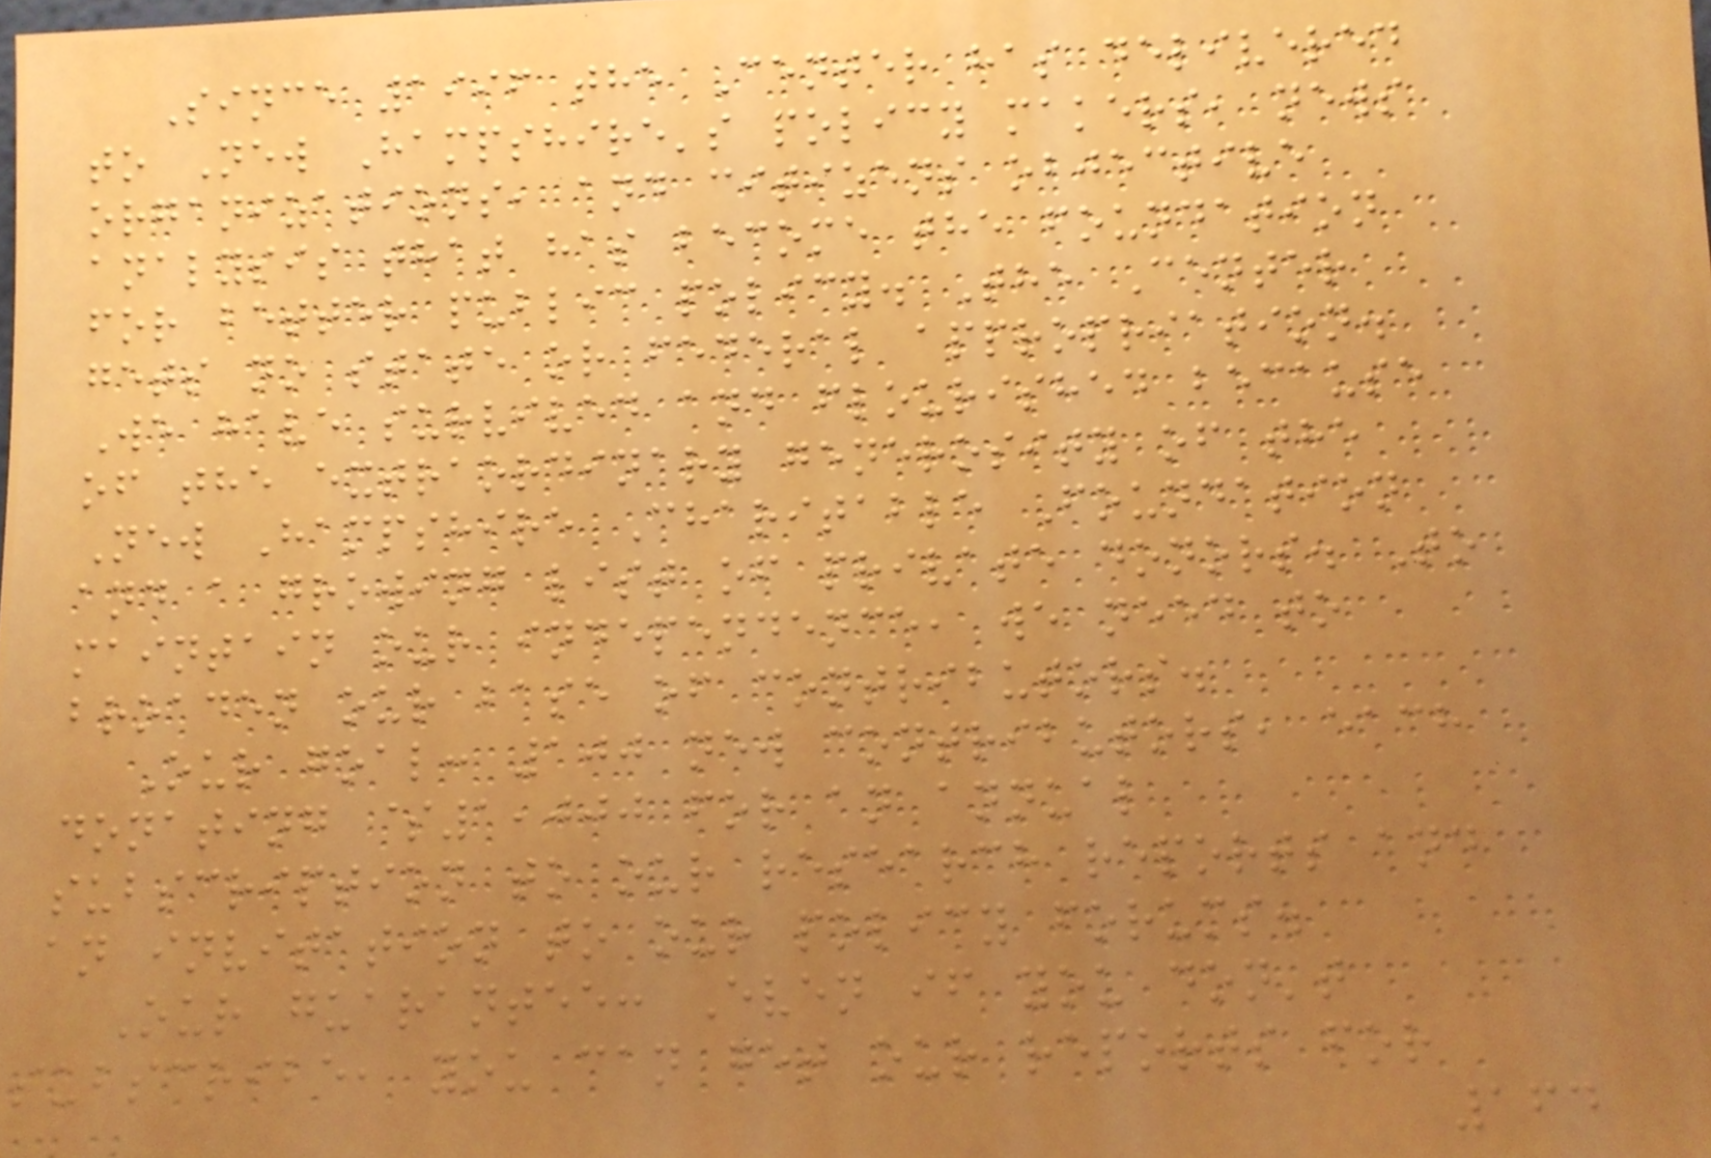Since 1996 the Center has delivered
to New Hampshire's policy makers, news
organizations, and citizens objective
analysis that has become the foundation
for better public policy. The Center
gets no state or federal appropriation.
We have survived and flourished because
of the extraordinary generosity of the
New Hampshire Charitable Foundation
and a growing list of private donors. To
maintain our independence, we need to
broaden our base of contributors.
Our goal: 100 new contributors, each
donating $1,000 for an annual
subscription to our research reports and
an invitation to our policy forums.
Our guarantee: Even if you don't
subscribe, you can get our reports for
164
